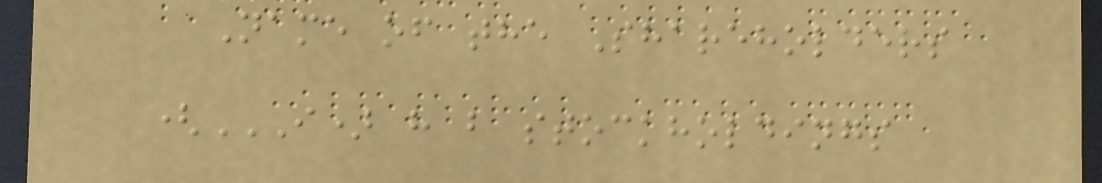Name of the Shareholders
(I) H B STOCKHOLDINGS
